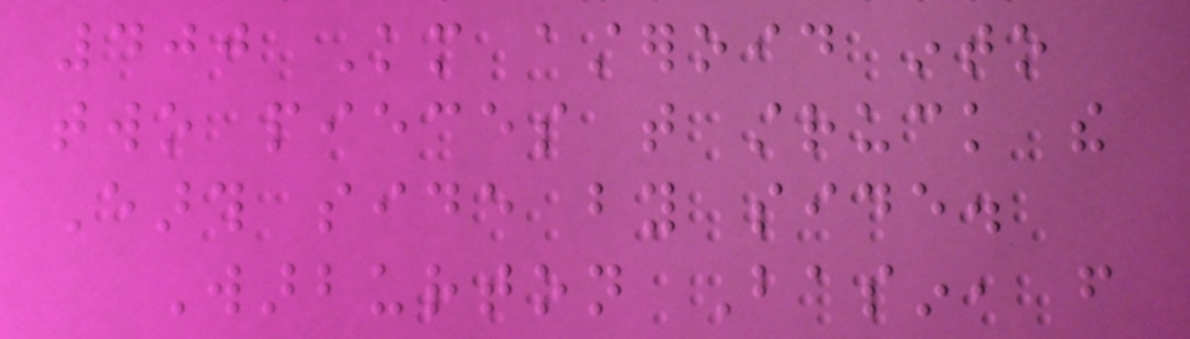400 Km asteroid into
two pieces that struck the
Earth side by side.
Warburton Basin, from
